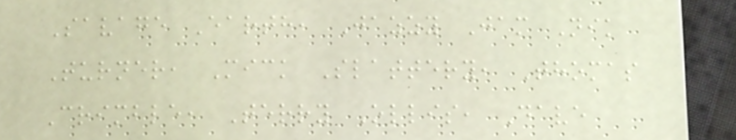Savage Earth, Jazzy Jam Nik
Turner, Mick Slattery, Thomas
Crimble, Terry Ollis, Dave
